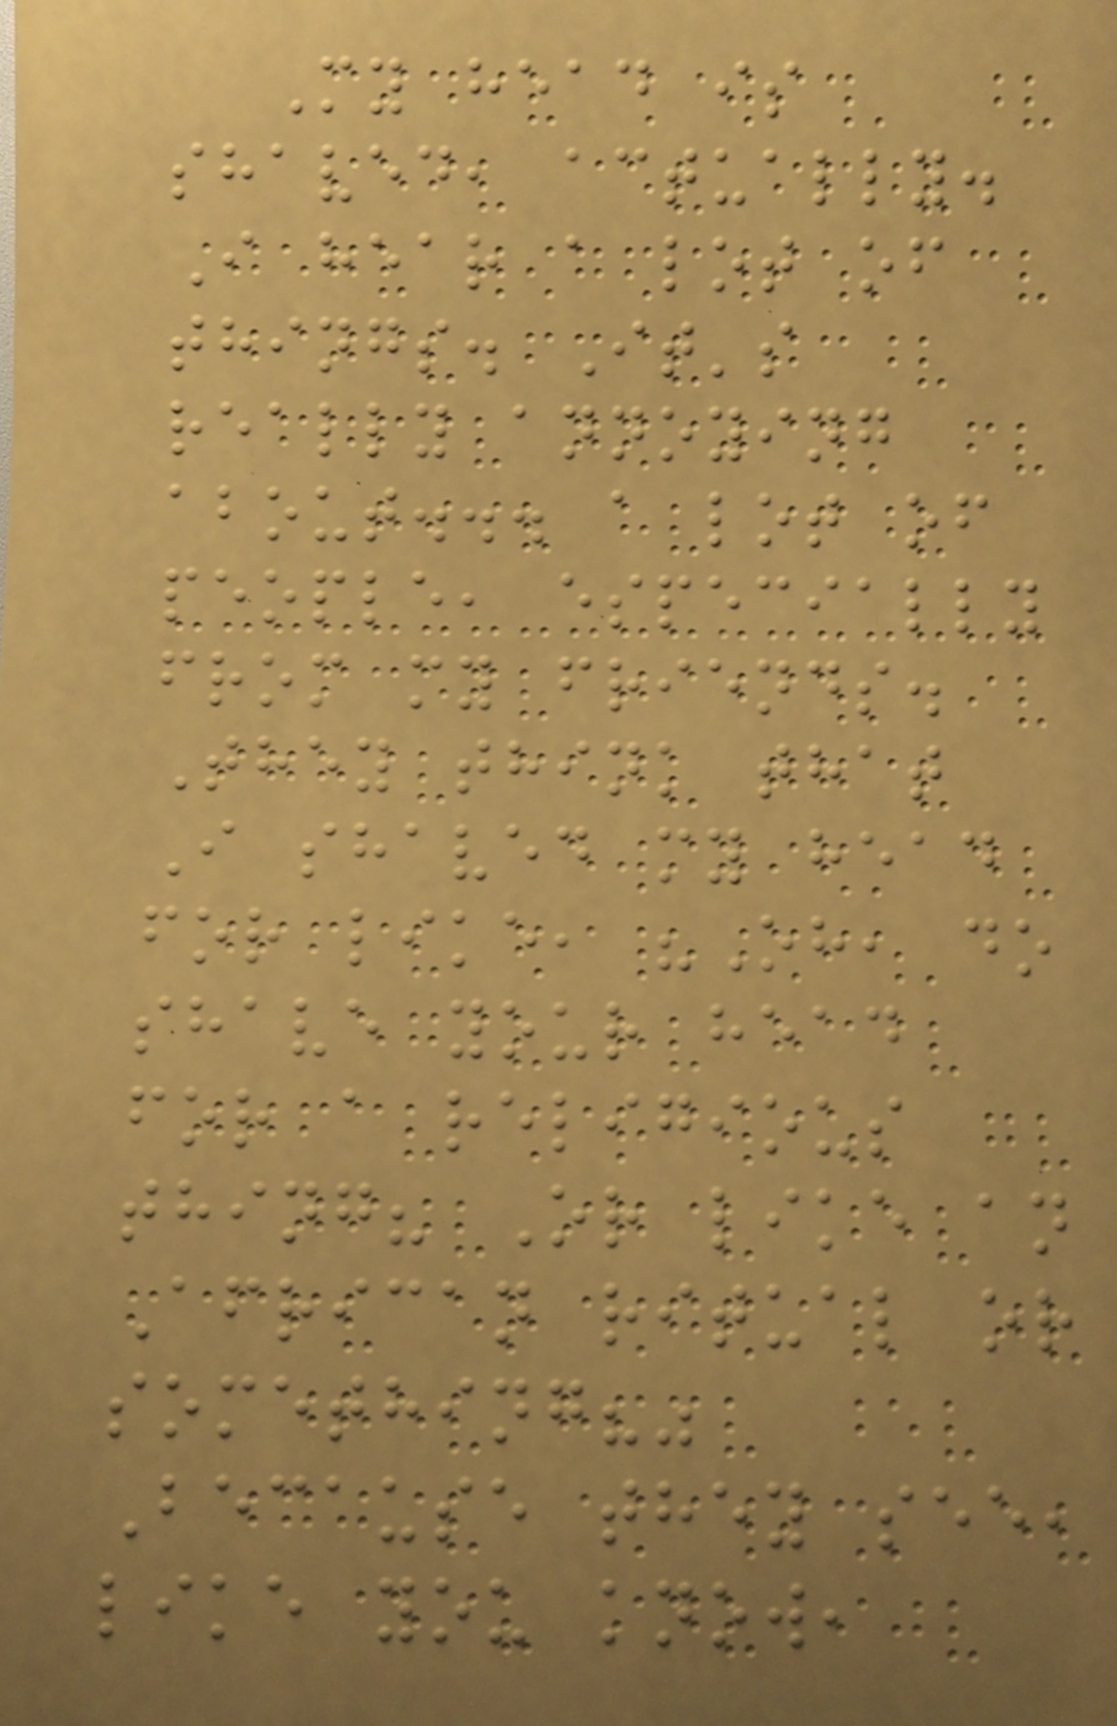My head is
shaved, actually.
I hear a lot of
things. It's
really annoying
about... a lot of
people, especially
from my friends.
They think that
I shaved my head
for like, "Oh, do
shave your head
for a religious
thing? Or like an
African ritual or
something?"
Because they see,
like you know,
